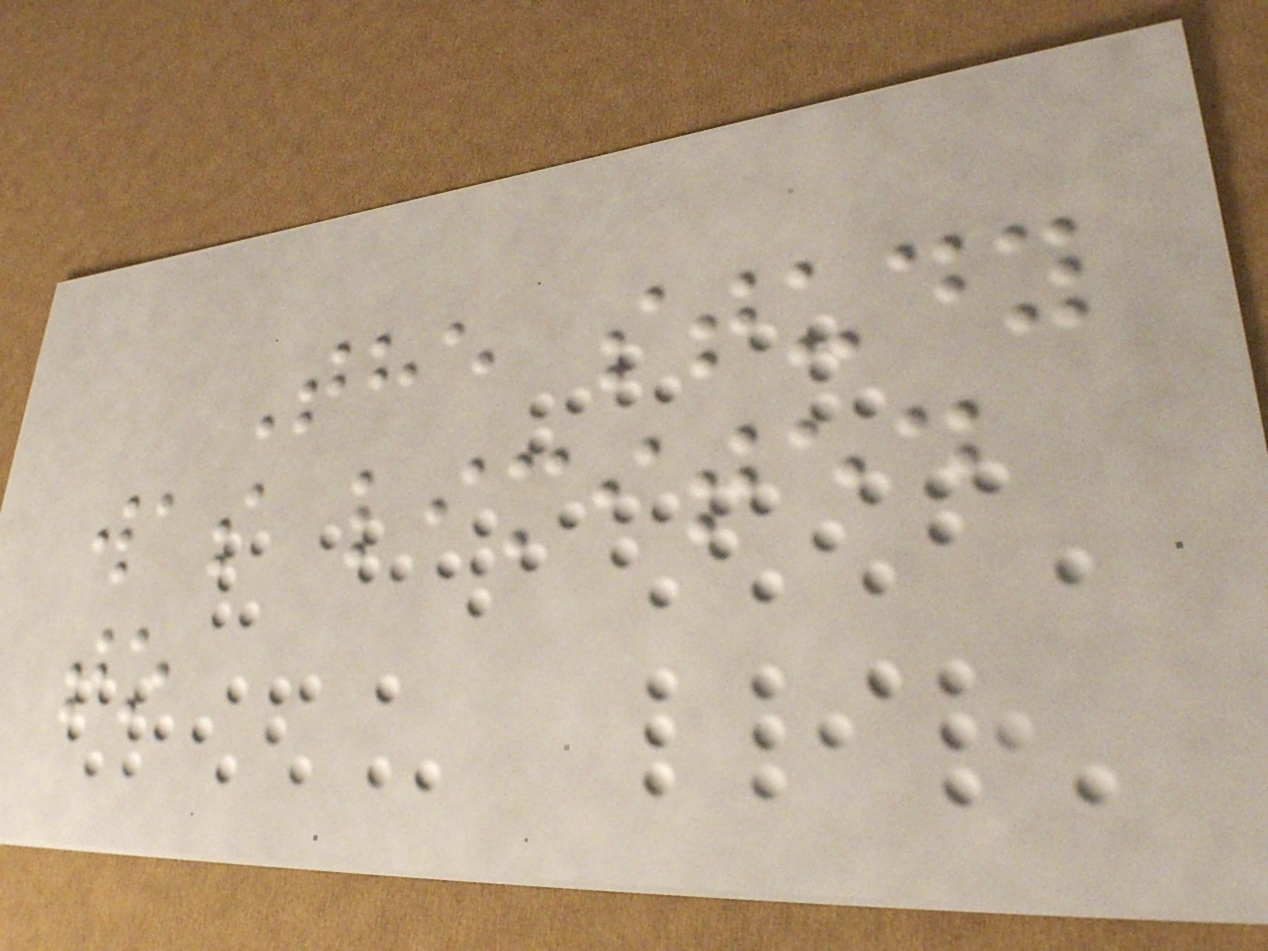The study
was limited
to
